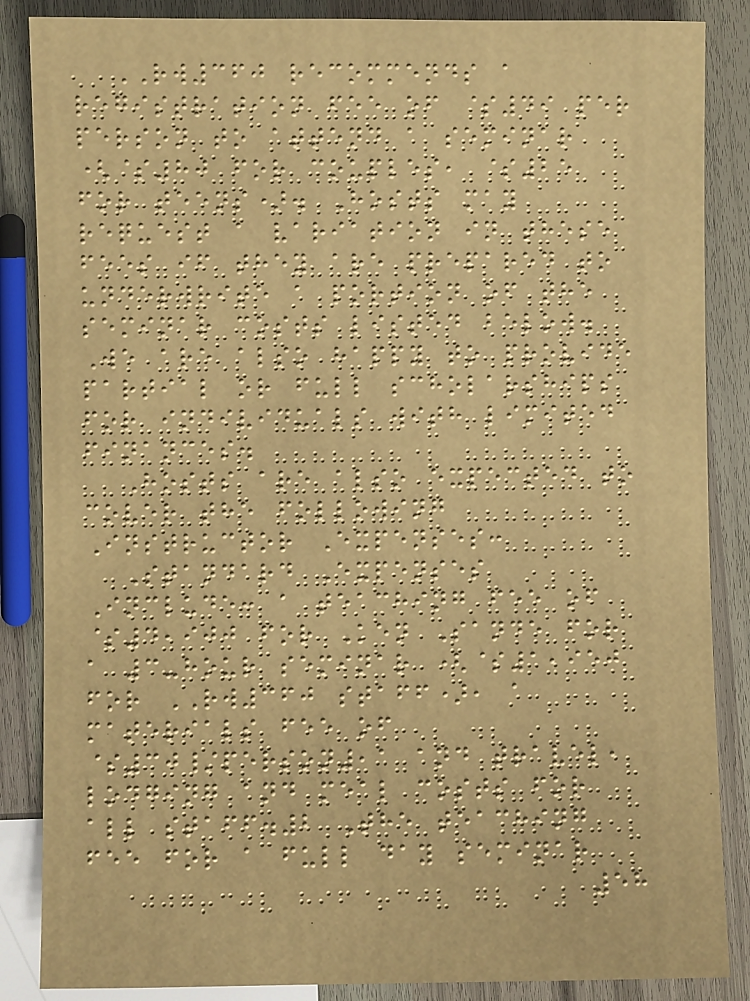RW360 recommends a
registration fee of $49 per
person to attend a seminar
($80 for couples, $25
for teens). Hosts may
request a variation in these
fees if they are prepared to
underwrite a portion of the
seminar costs listed below.
We are also happy to provide
partial or full scholarships
for individuals with limited
finances.
Hosts are also expected to
cover the following
Instructor Expenses:
Standard Expenses
Include: a teaching fee of
$4,900 for Ken Sande for
a 3-hour seminar ($1,950
for RW360 staff), a
materials fee of
$30/person,1 and travel,
lodging and meal costs for
all staff.2 The teaching
fee for a full day seminar
58
